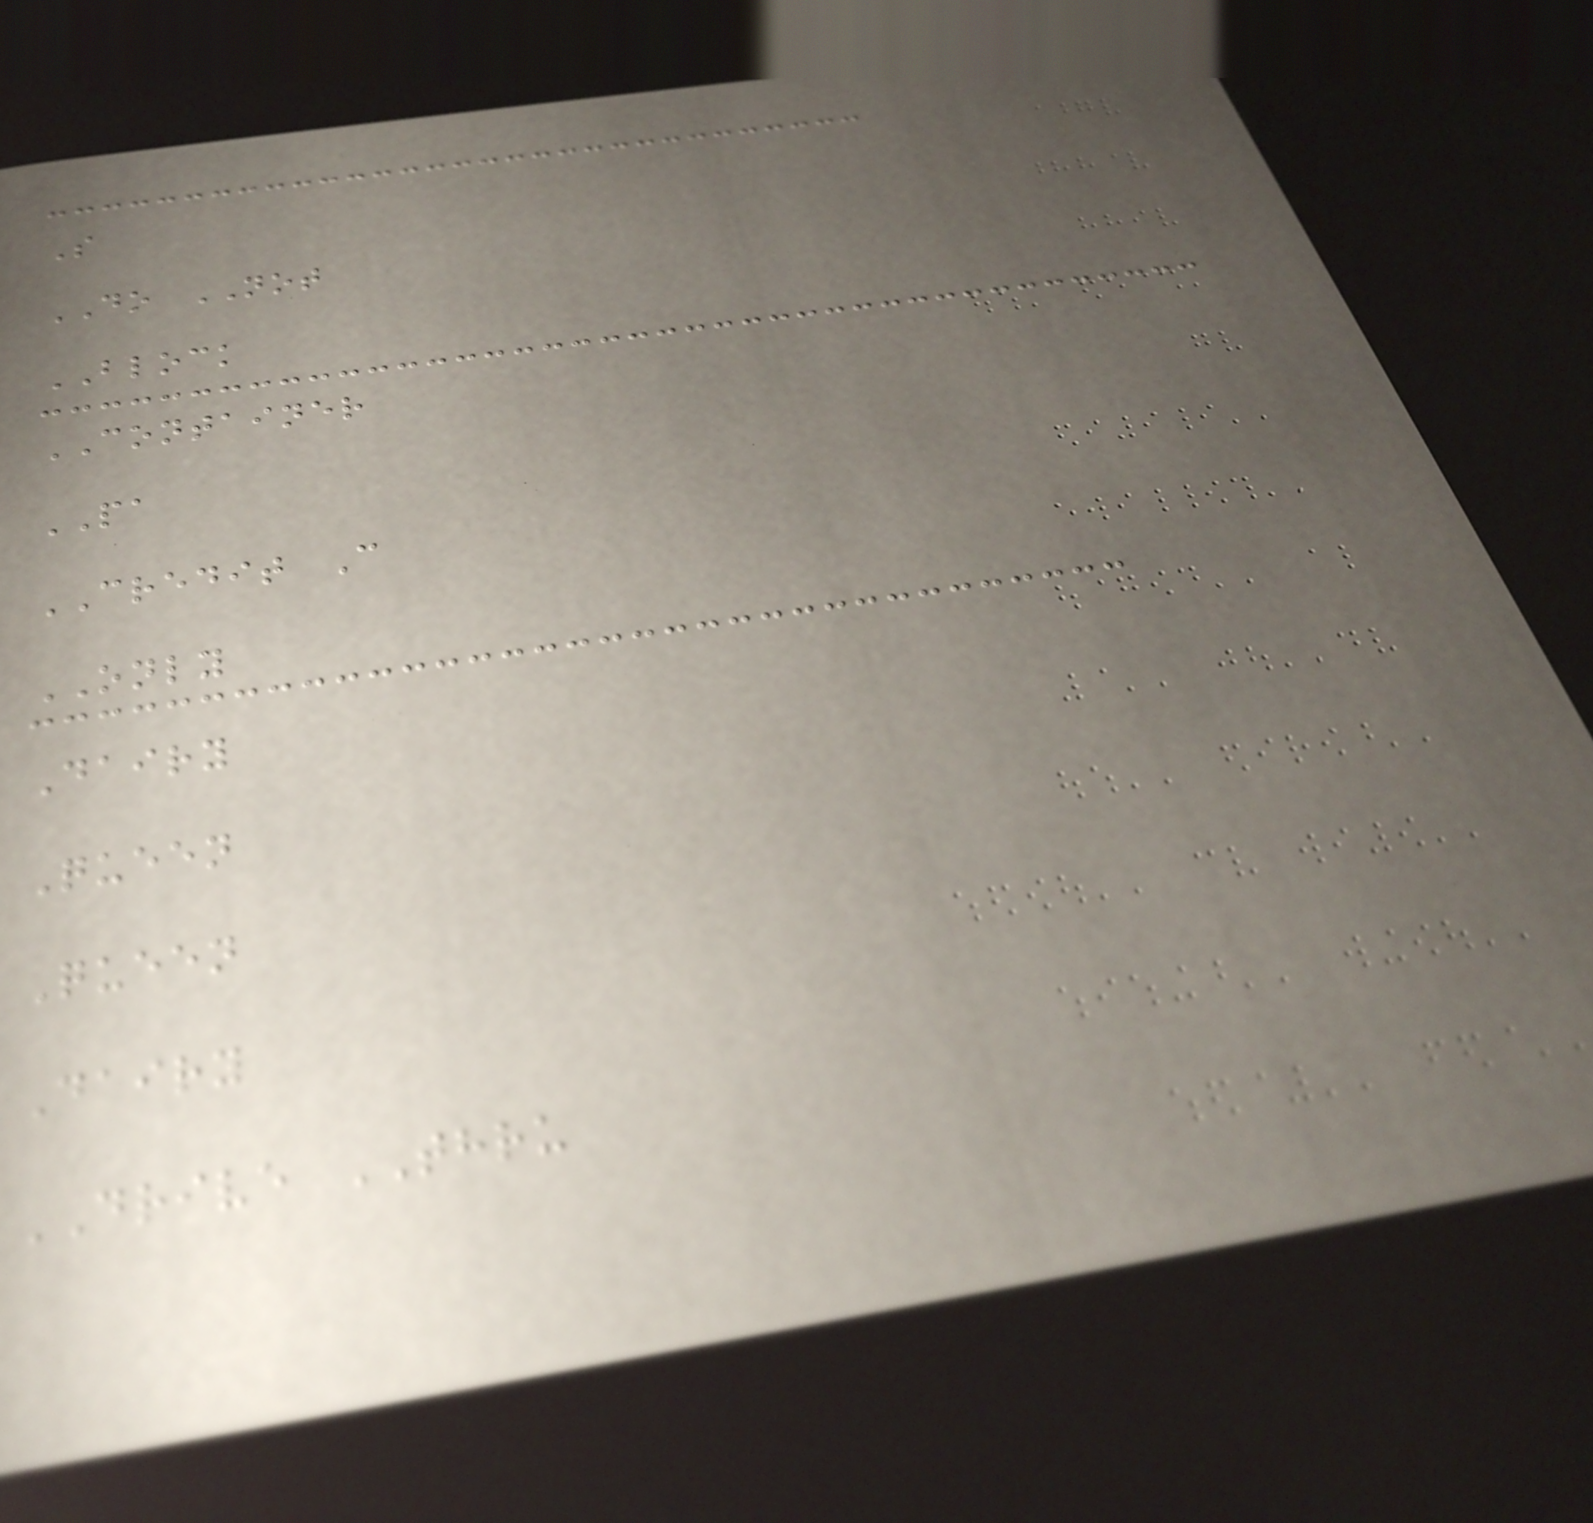S
DO NOT
BLOCK
CONTAINER
PA
CREDIT C
ONLY
Dairy
Queen
Queen
Dairy
DRIVE THRU
